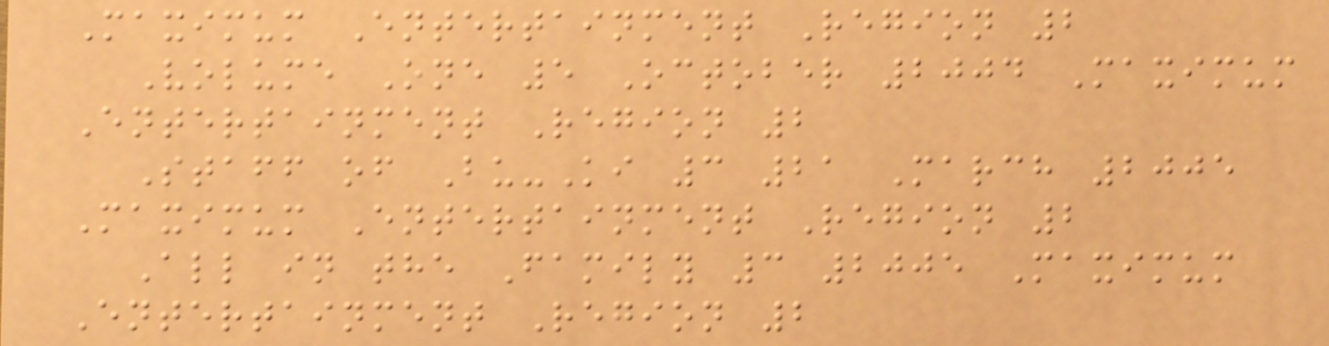Maximum Entertainment Region 2
Volume One 5 October 2004 Maximum
Entertainment Region 2
Staff of Bu-Ki 3 21 March 2005
Maximum Entertainment Region 2
All in the Family 3 2005 Maximum
Entertainment Region 2
